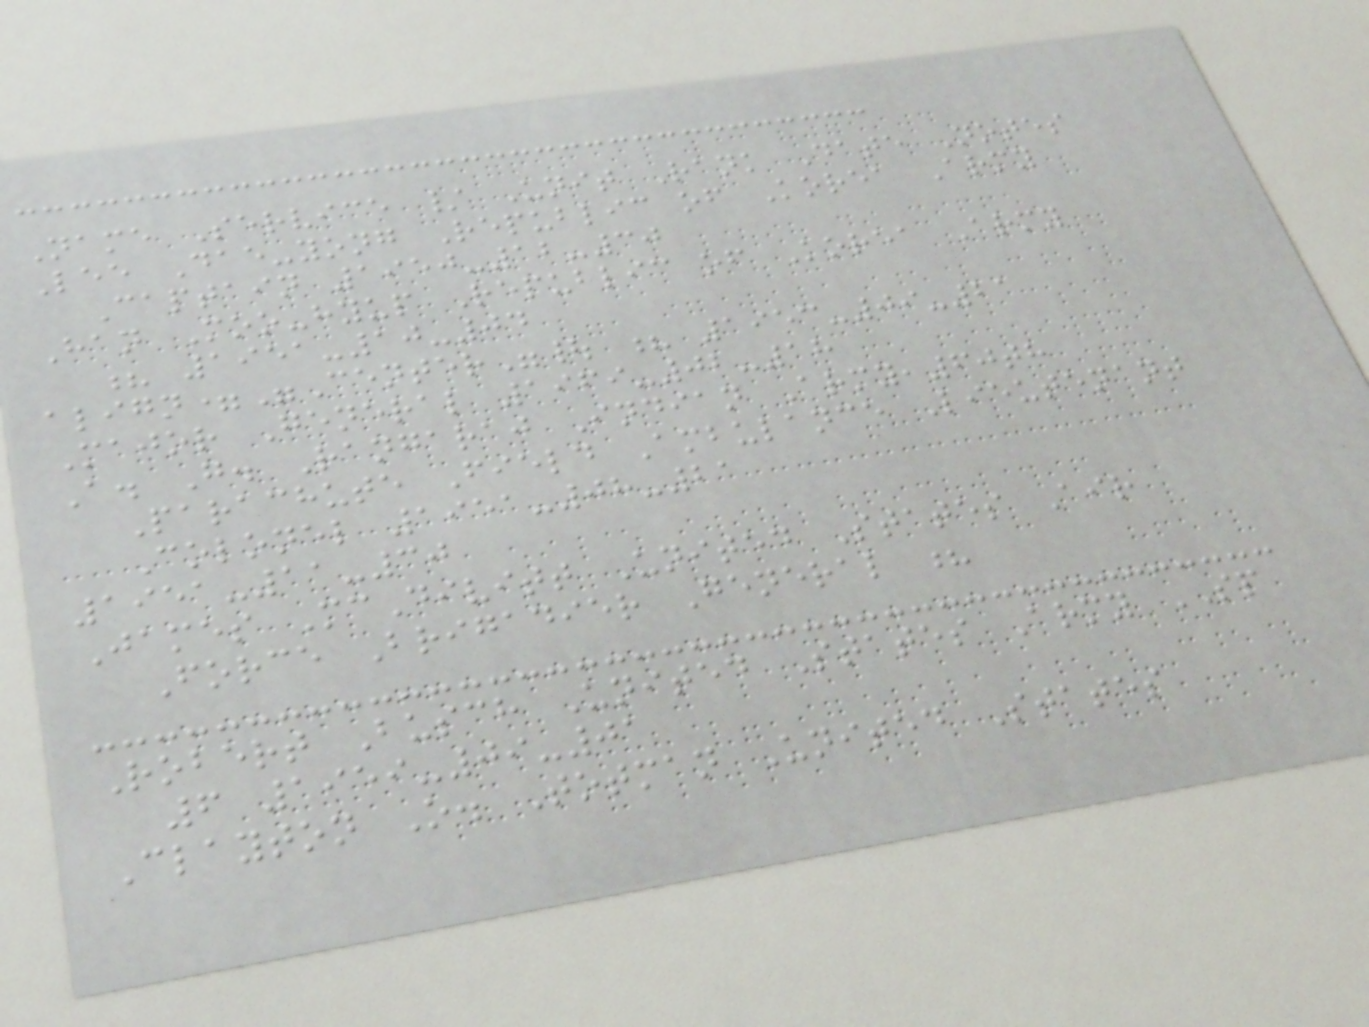Name Service / Unit Rank Date Notes
Lee Dae-yong Republic of Korea Army
Captain 1950-12-30
Han Moo-hyup Republic of Korea Army
? 1951-10-04
align="Center"| ? 1953-09-21
Major General 1969-02-18
A. G. Rangaraj Indian Army,60th
Parachute Field Ambulance Lieutenant
Colonel 1951-08-21
1951-11-30
James McDivitt United States Air
Force Brigadier General ?
Robert Busch United States Army SP
6 1959-09-01
Clayton O. Totman United States
